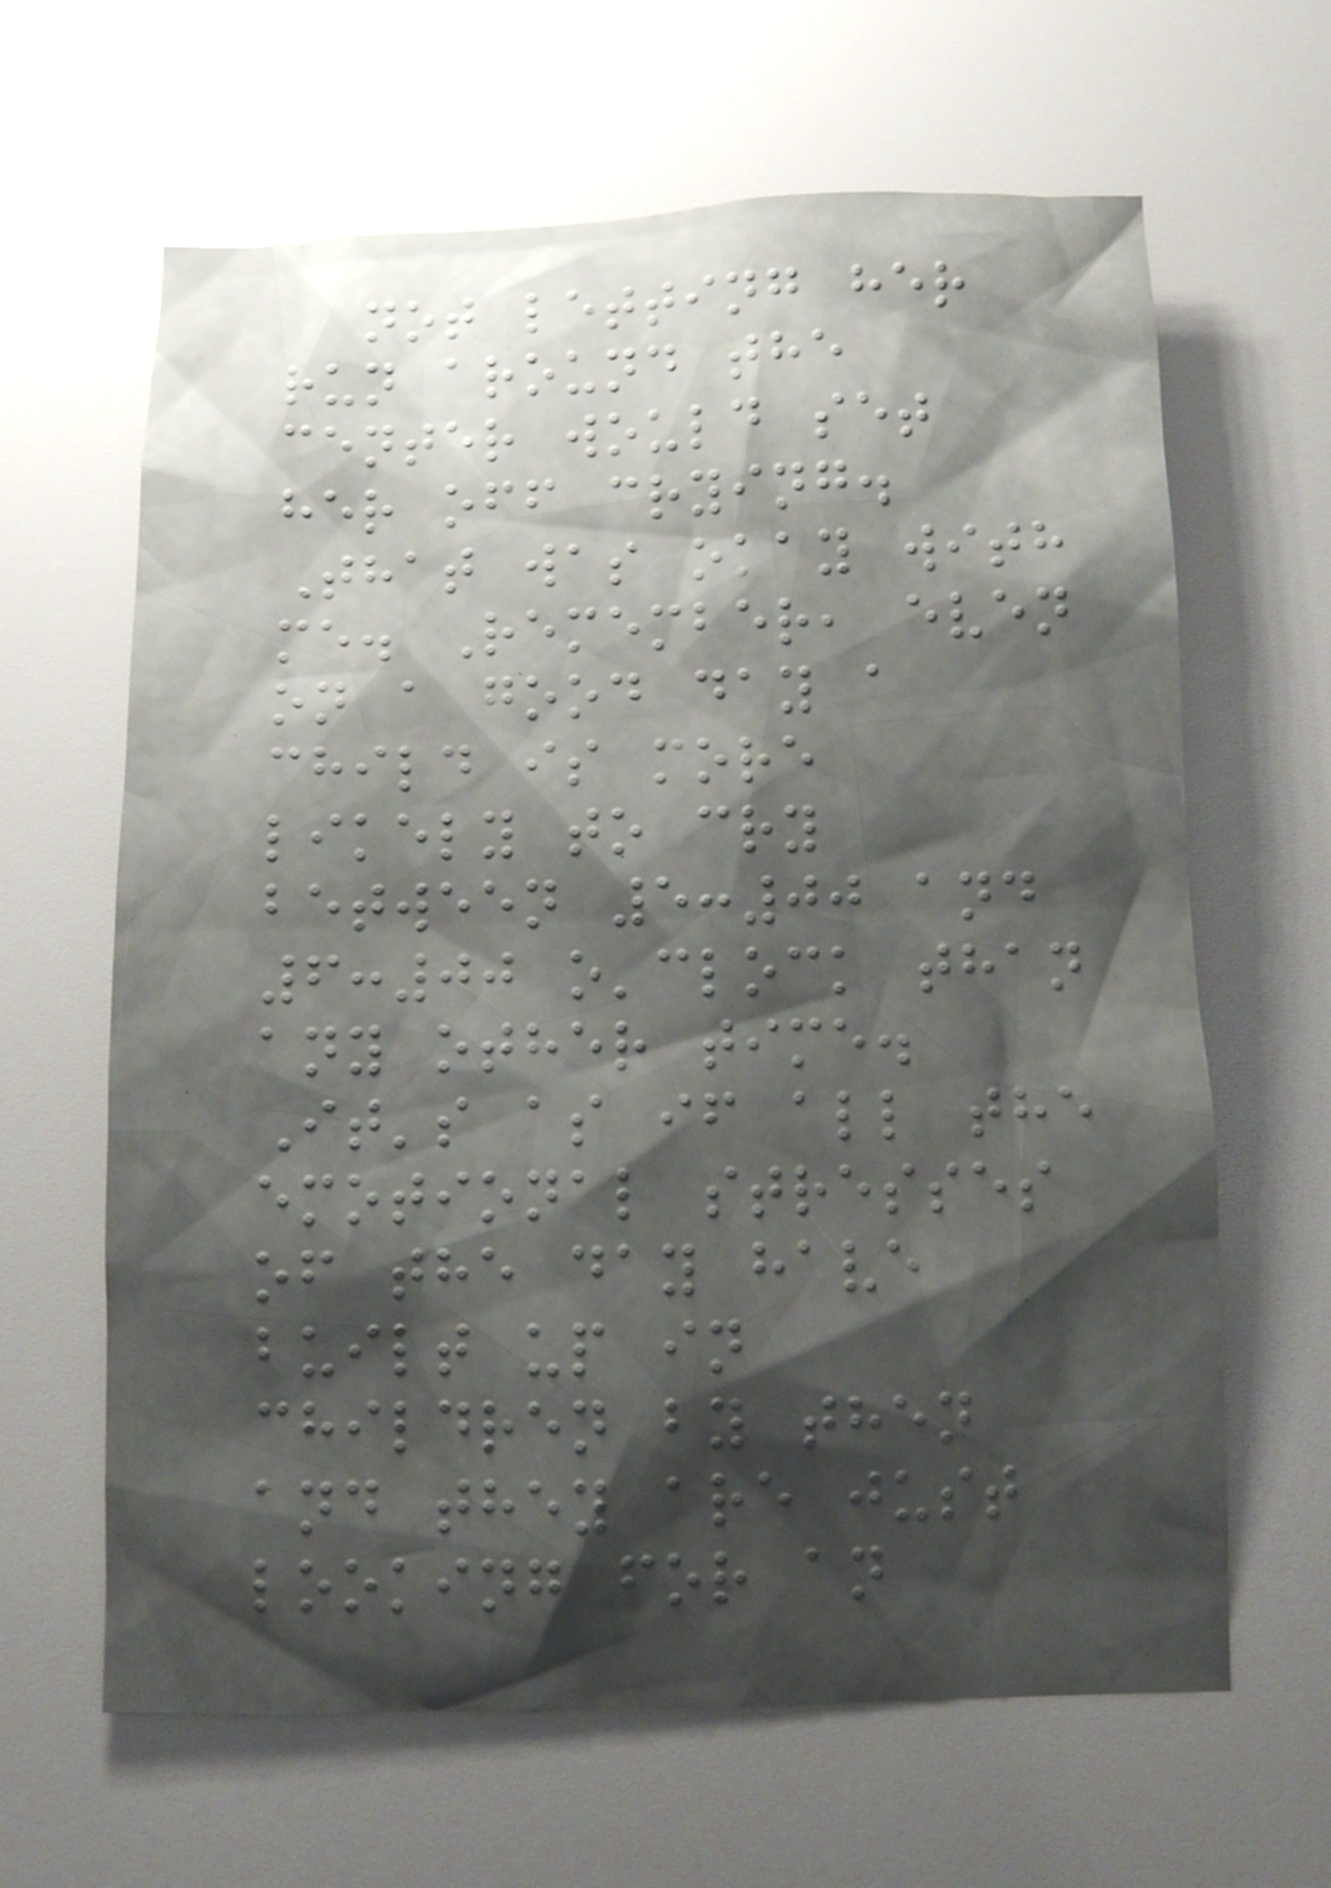not letting her
run around the
center would set
her off crying.
That was okay with
me. Remember, even
on a good day a
child is more
likely to cry
between 5:00 and
6:00 o'clock than
any other time.
It's as if all the
emotional stresses
of the day have
built up in
children by then
and they are just
looking for an
